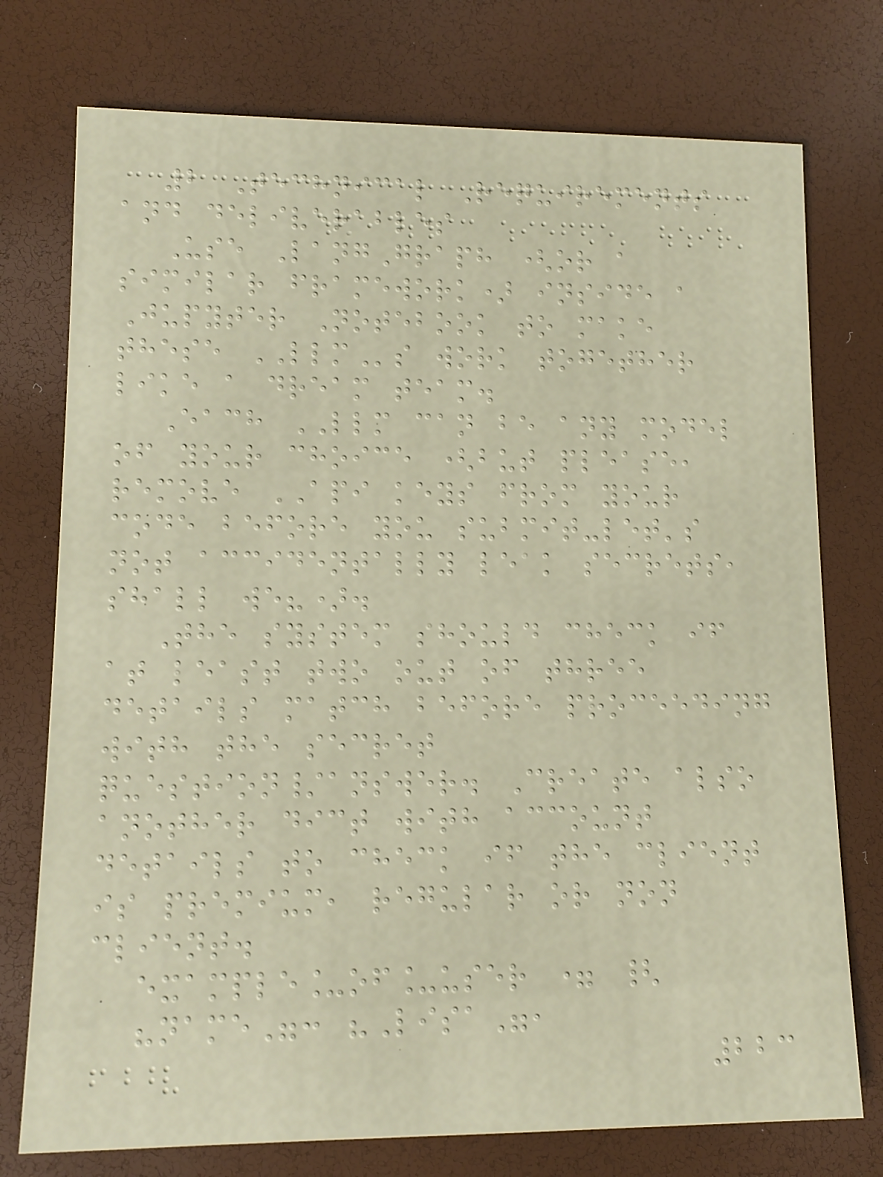2 Technical Requirements
and deliverables
Use LangGraph (or a
similar framework) inside a
Jupyter Notebook to make
these LLMs work together
like a dream team.
Each LLM can be any model
of your choice (but please,
remove API keys from your
code before you submit-let's
not accidentally leak secrets,
shall we?).
The system should check if
at least two out of three
details match before proceeding
with the secret
question/answer. Create also
another dict with account
details to check if the client
is premium, regular or non
client.
example_of_user = {
"name": "Lisa",
223
